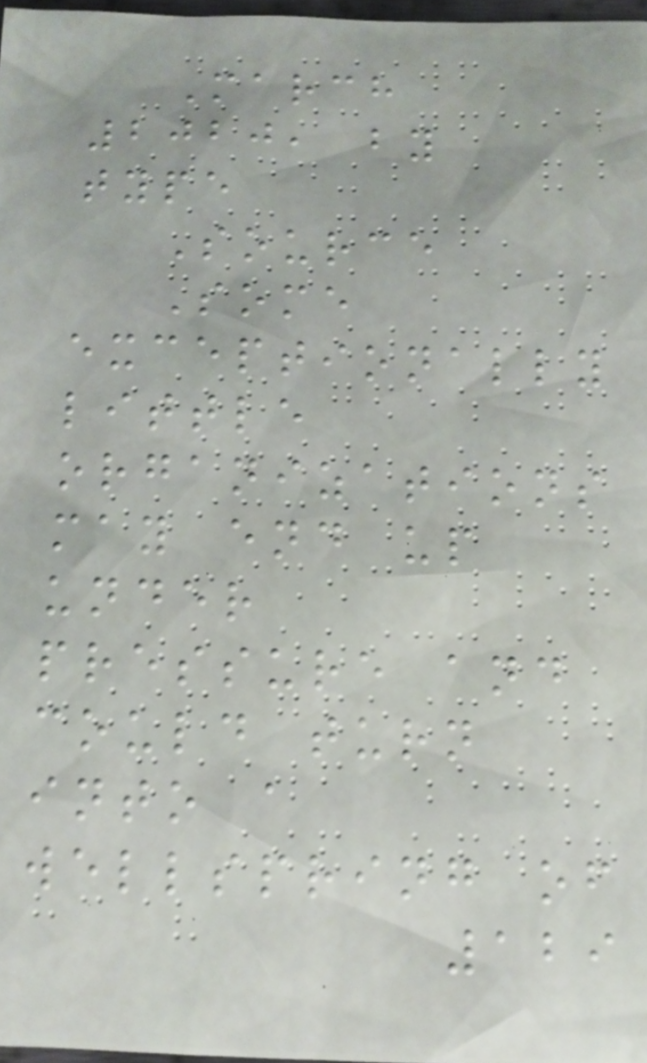March
2020, by
type
Source
Some
exceptionally
little
organizations
may end up
under
pressure and
could turn
into a
wellspring of
129
